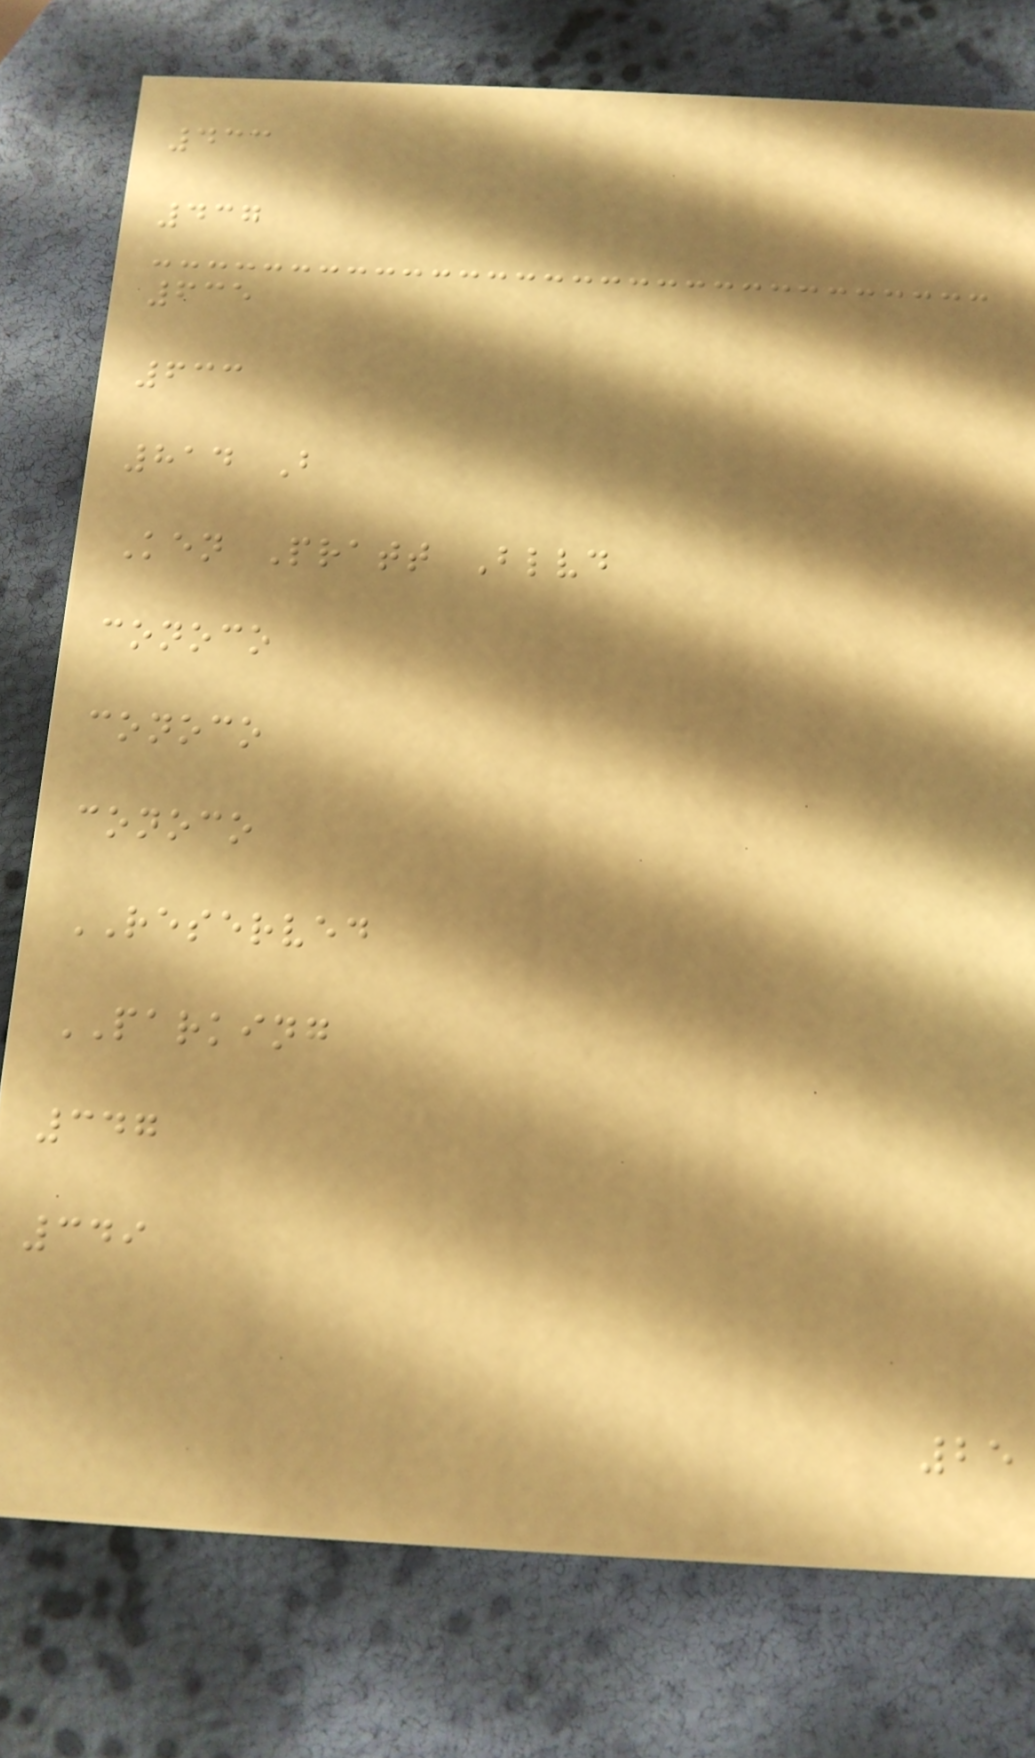433
437
635
633
814 B
Ken Pratt Blvd
conoco
conoco
conoco
RESERVED
PARKING
347
349
25
